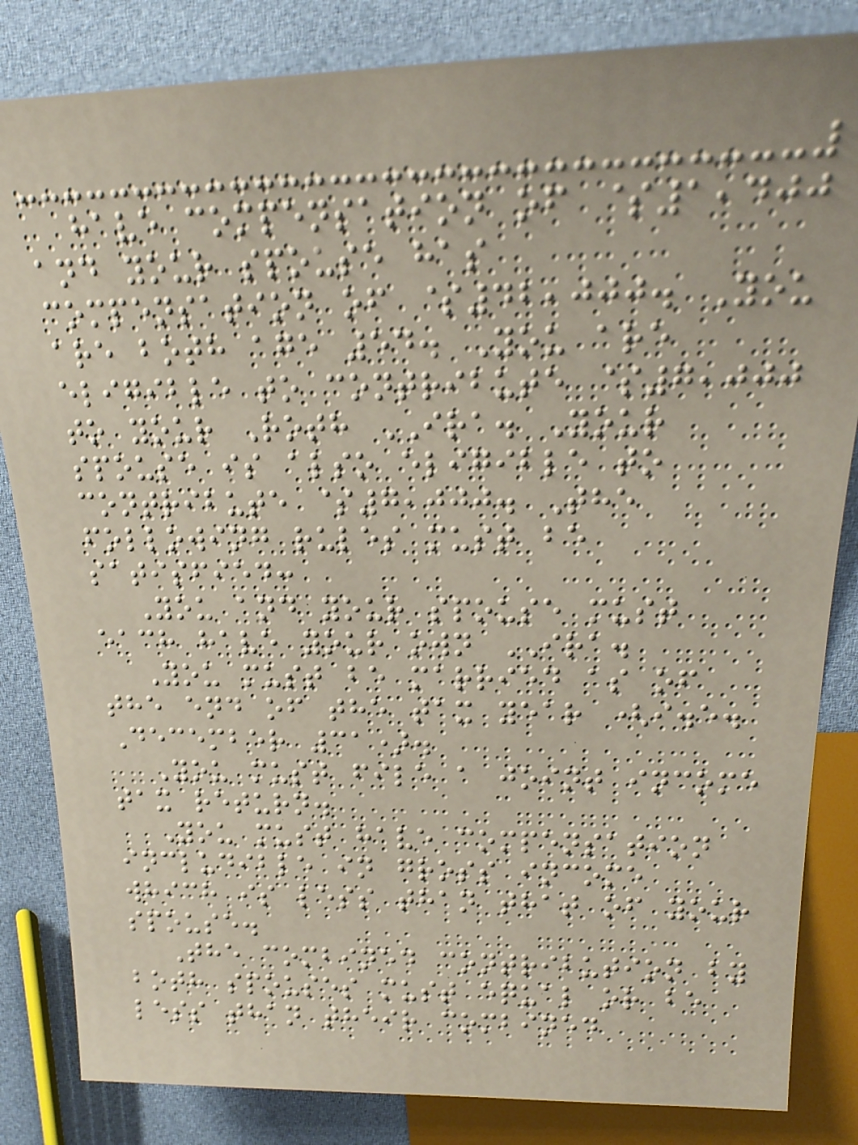have compensation of $1,400
and your spouse has
compensation of $42,000. You
are both age 54. You are
eligible to contribute $7,000
to your Roth IRA. Your
spouse is also eligible to
contribute $7,000. The
following rules must be
satisfied:
You and your spouse must
each have your own IRA.
You must be married as of
the end of the tax year (i.e.
December 31).
You must file a joint income
tax return.
You must have compensation
includible in gross income
which is less than that of your
spouse.
The combined contribution by
both spouses must equal or be
less than their combined
